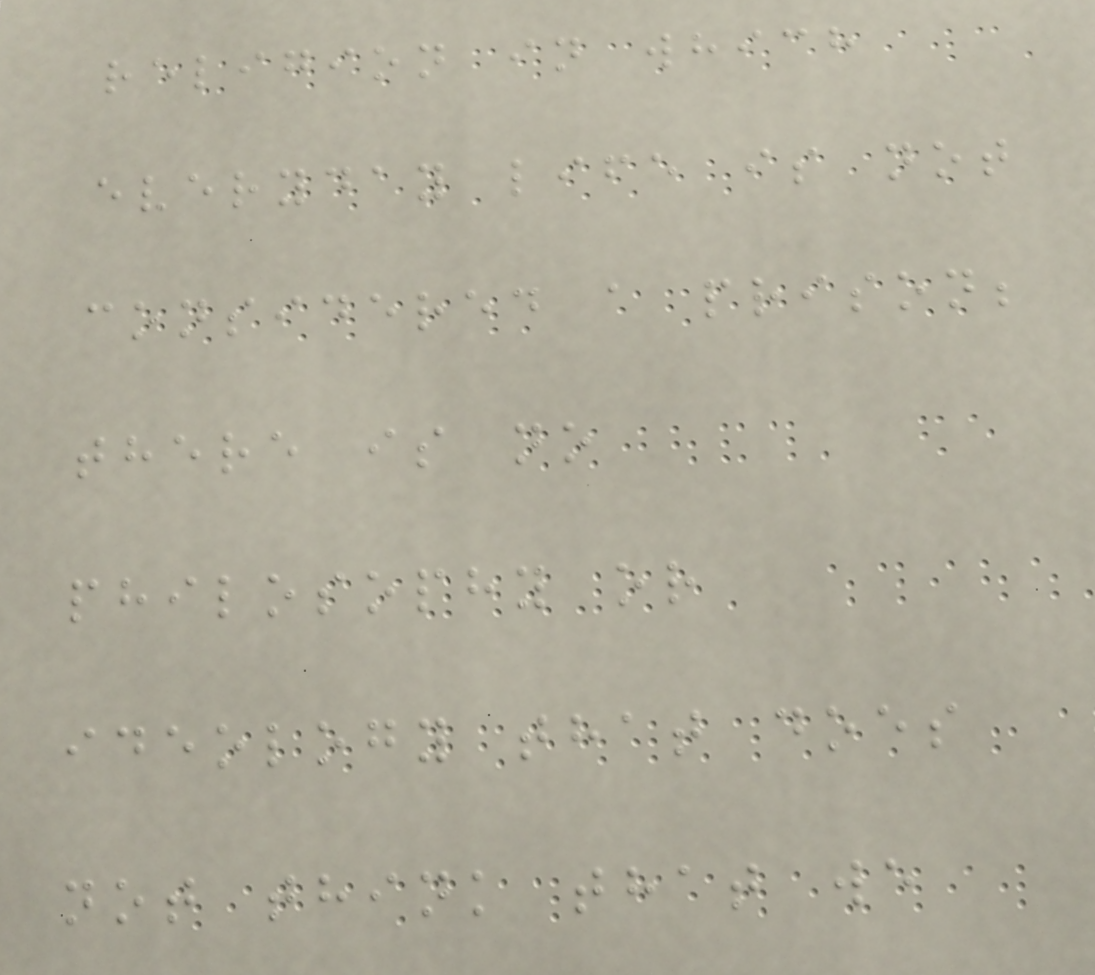religion in which
everyday life is not
considered a prison;
there is no
philosophy or
ideology that does
not think that we
